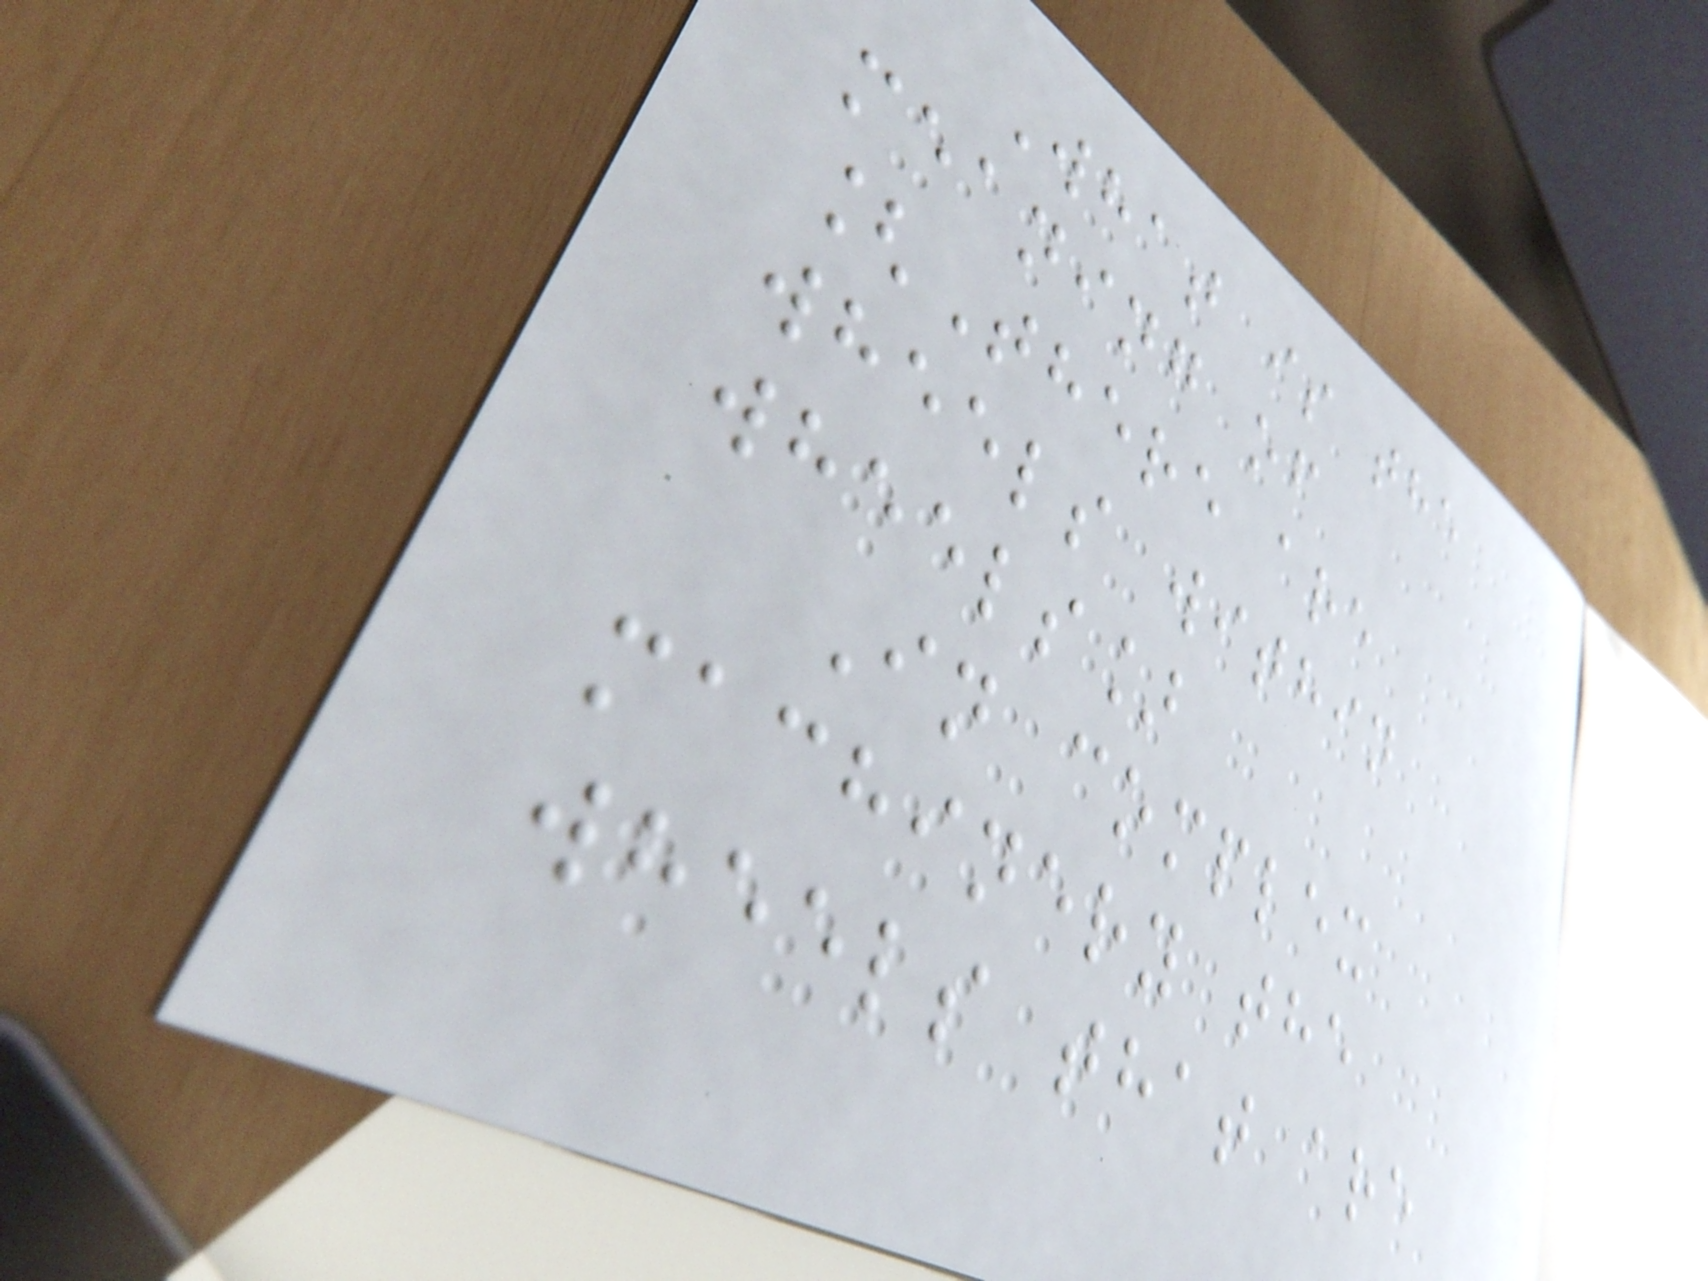What is the
meaning of
[There are
wheels within
wheels]
In complex
machinery the
wheels that are
